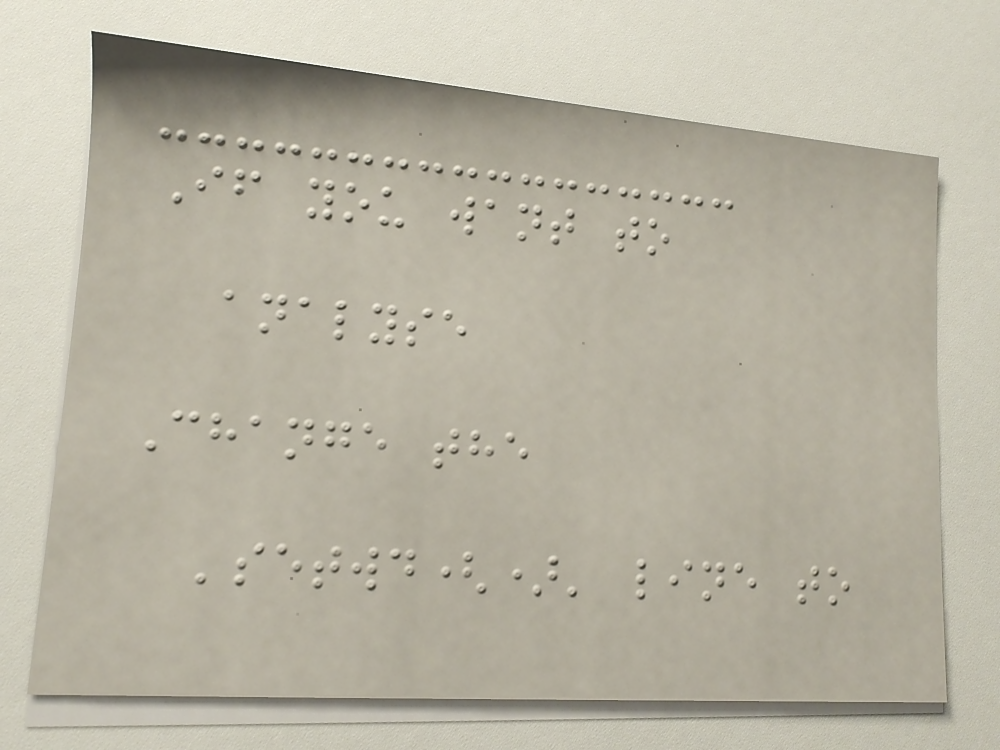If you want to
analyse
Change the
'setwd()' line to
